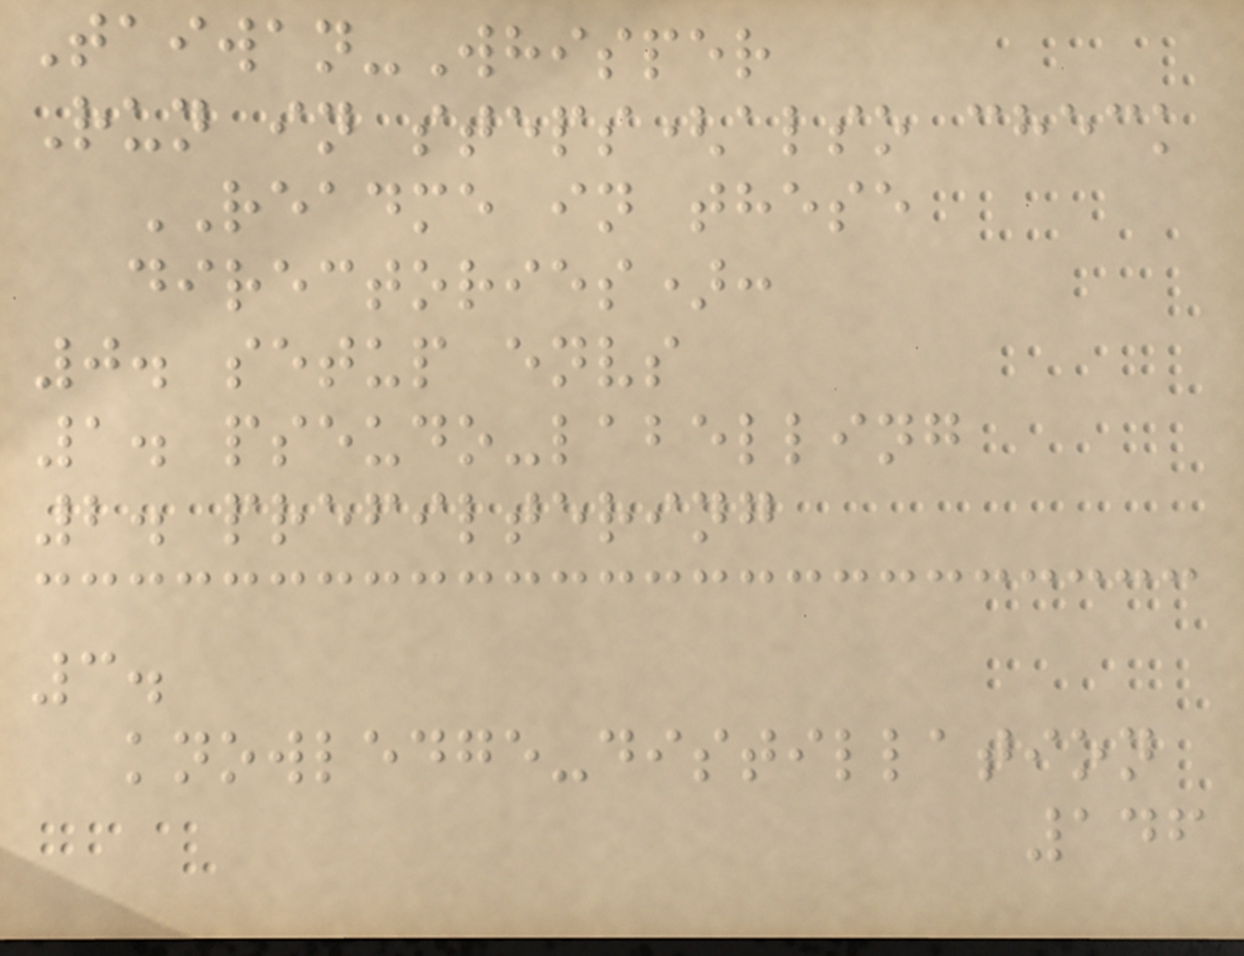Taiwan-Whisper
Run in steps(also check
README in these
directories):
0. setup envs
1. pseudo-labelling
2. prefiltering
3.
knowledge-distillation
146
